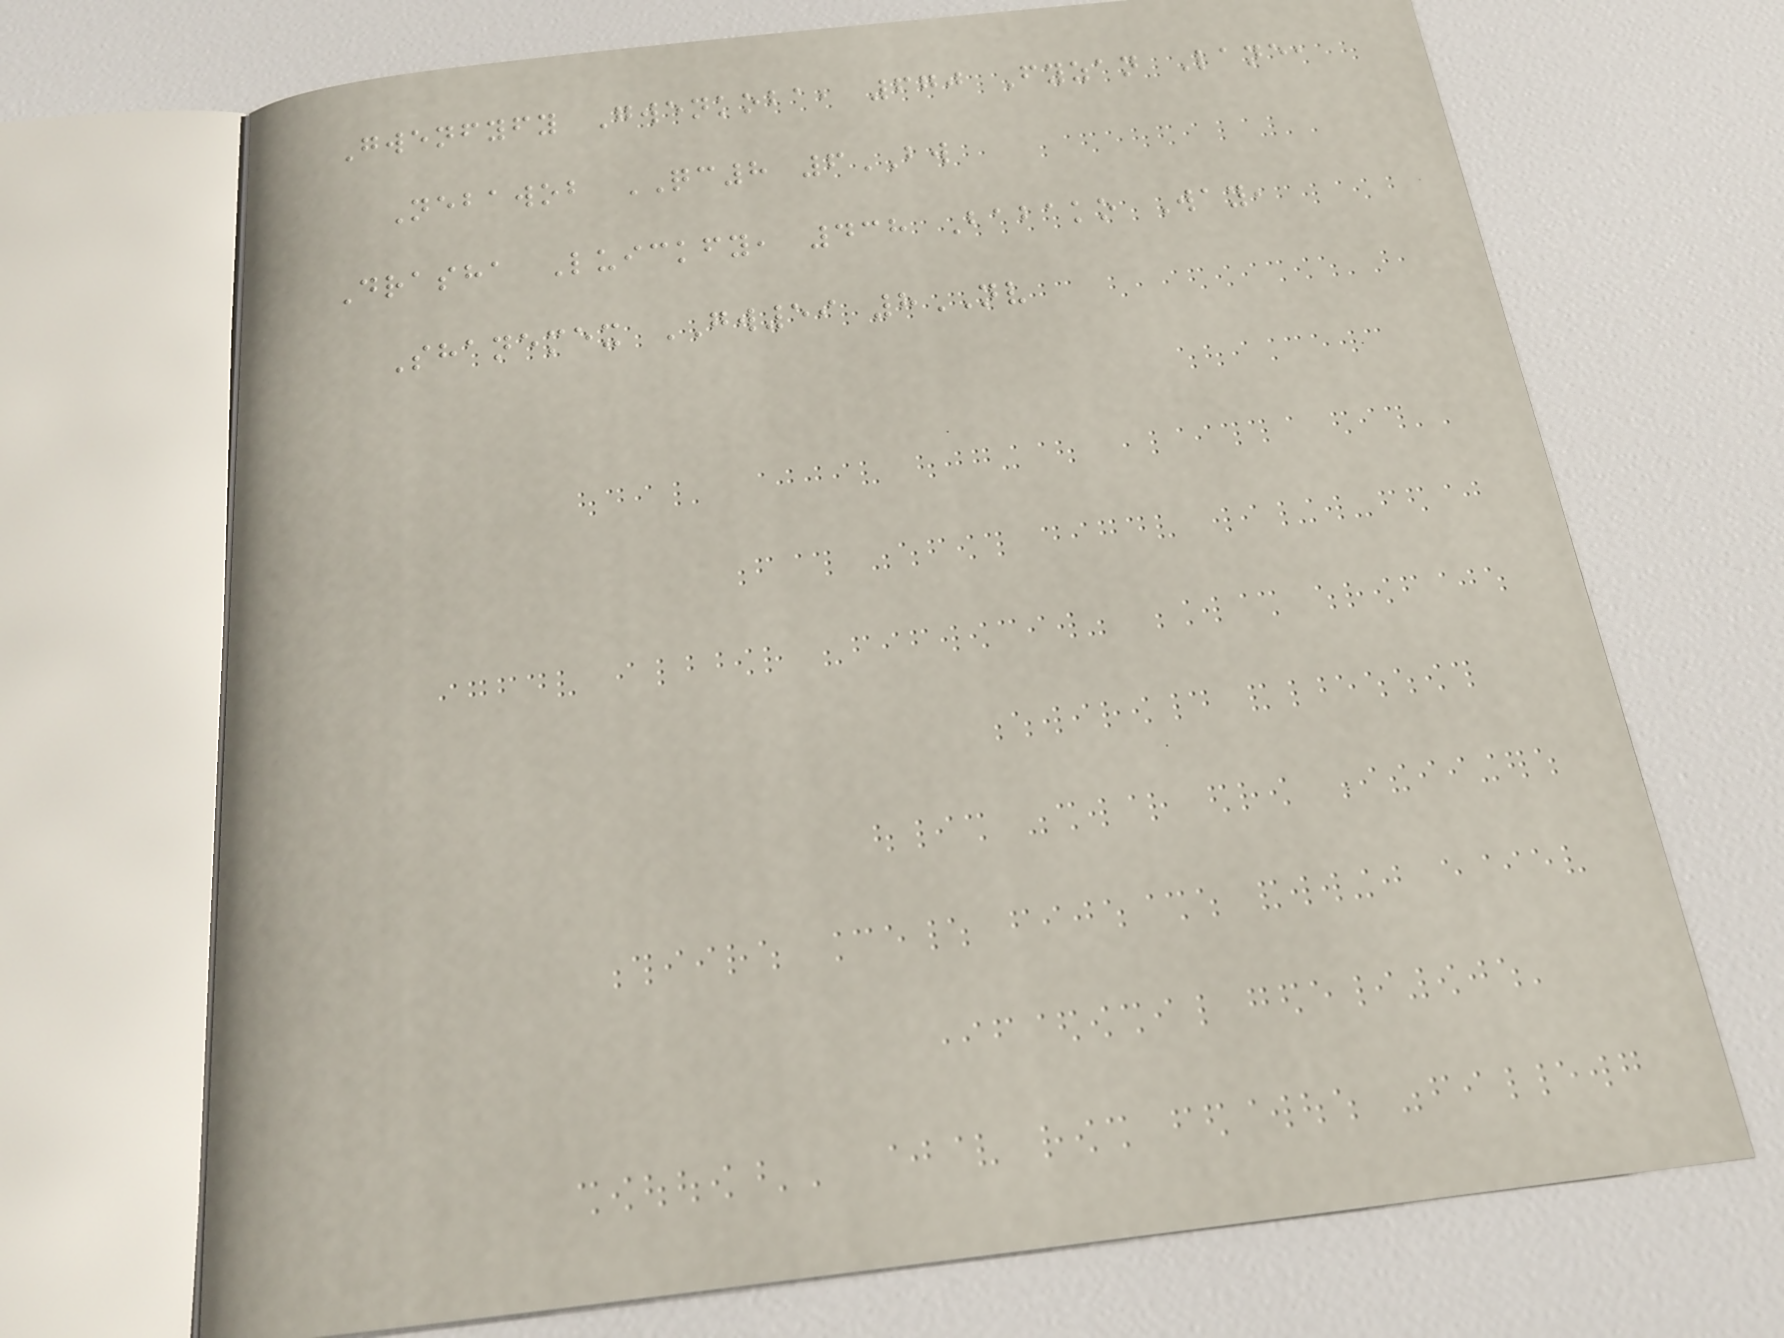Gwenfyfy Gwenkoba, 670 Fyzan Lane,
Nebawob QC8 6BW
Drasha Luickfy, 438 Babako Way,
Shanemex GW59 8NV
